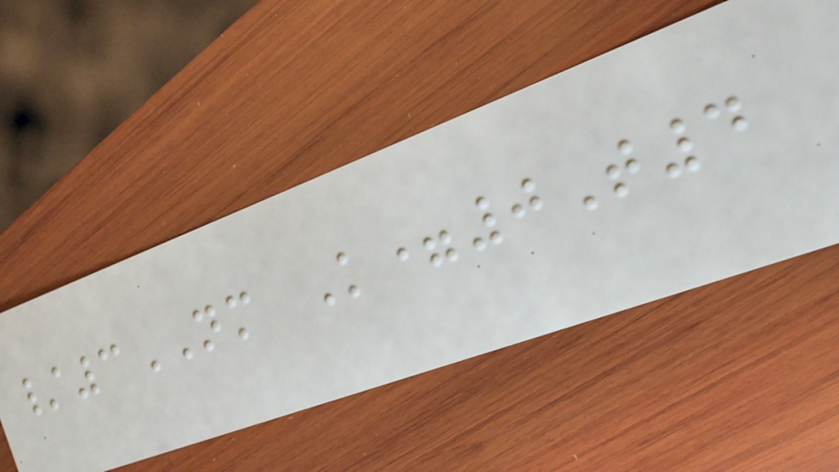/3NM K=0T4
